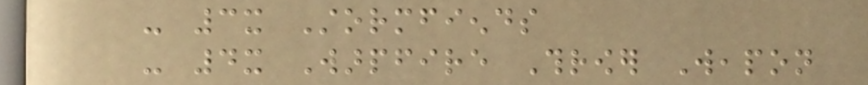- 3x Stormfiends
- 4x Warpfire Thrower Weapon
